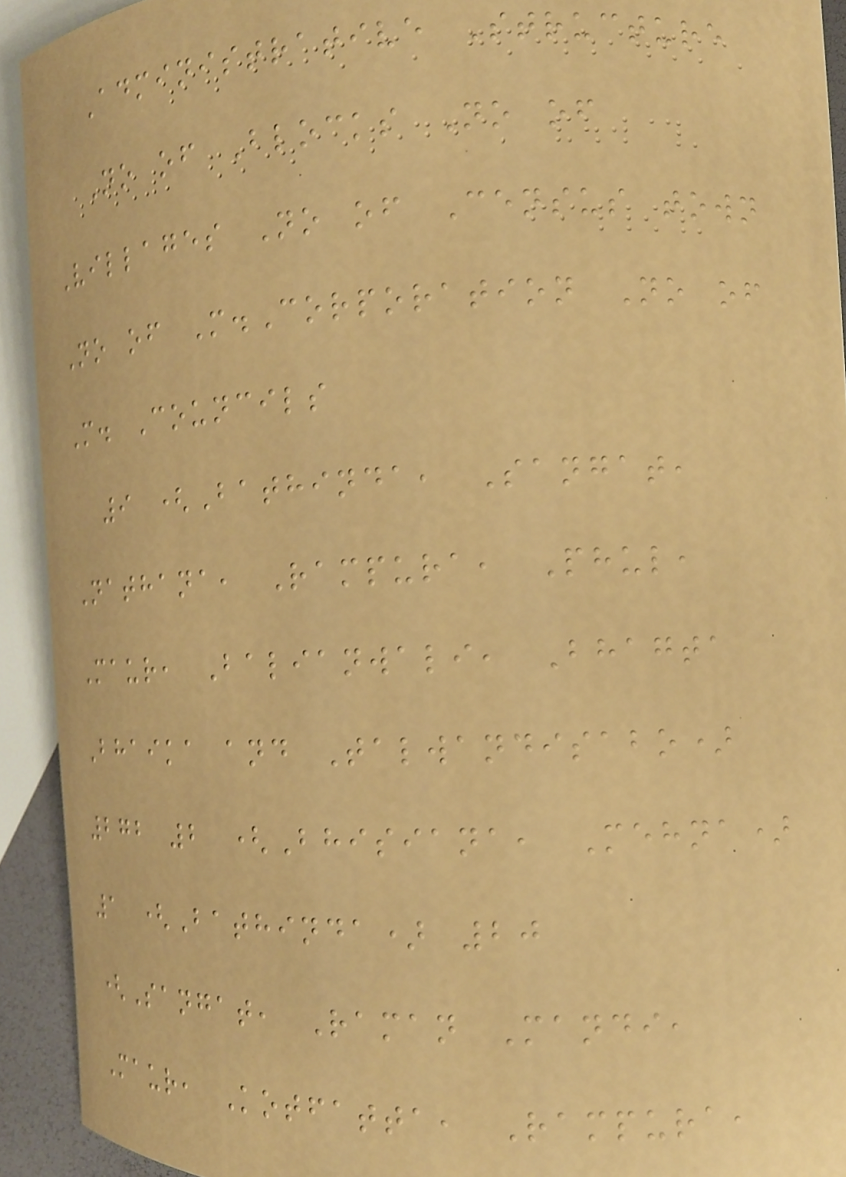Administrative Structure
No of Blocks No of
Villages No of Census town
No of M.Corporation No of
M. Councils
9 (Bathinda, Sangat,
Nathana, Rampura, Phul,
Maur, Balianwali, Bhagta
Bhaika and Talwandisabo)
272 2 (Bhisiana, Mehna)
1 (Bathinda) 20
(Sangat, Raman Mandi,
Maur, Kotfatta, Rampura,
